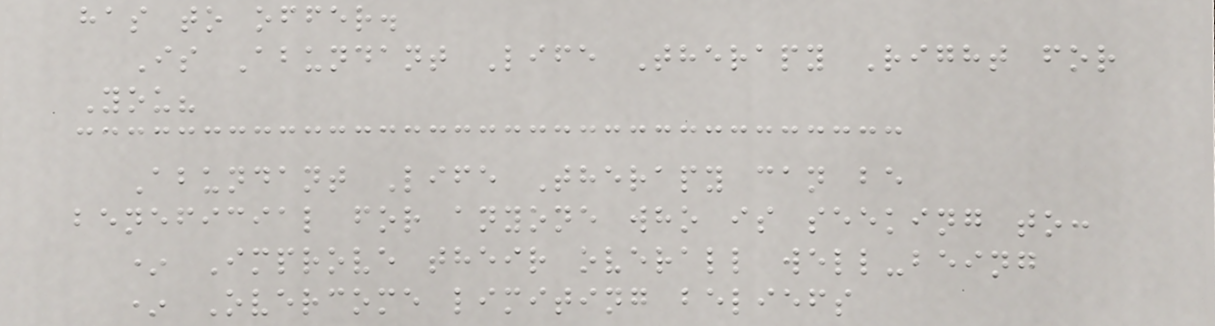has to offer.
Is Abundant Life Therapy Right for
You?
Abundant Life Therapy can be
beneficial for anyone who is seeking to:
* Improve their overall well-being
* Overcome limiting beliefs
